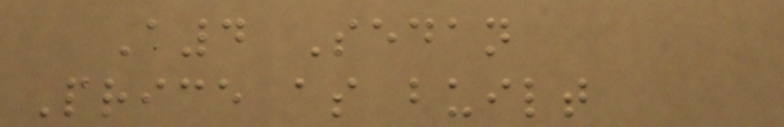A4 Sedan
Price as built
